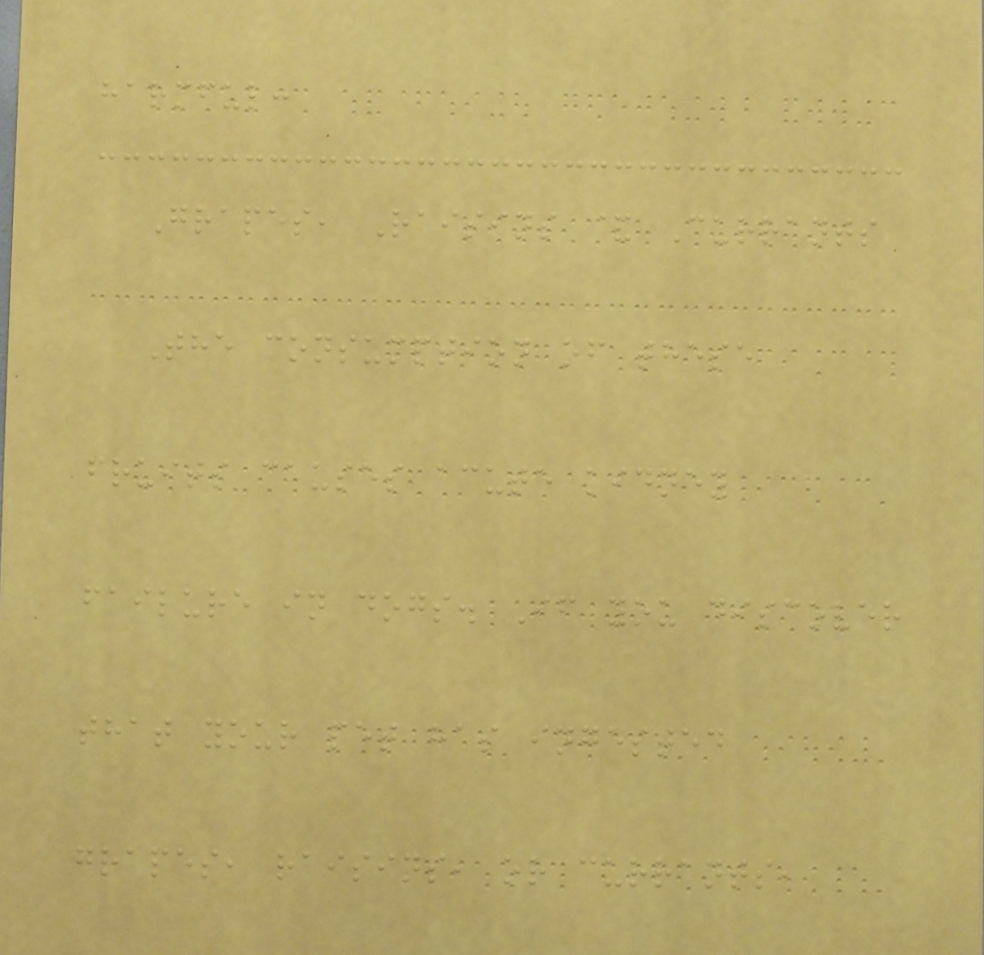harmful:
Grapes, Raisins & Currants
The consumption of these
fruits causes acute kidney
failure in dogs. If you discover
that your pet has ingested
grapes, raisins, or currants,
